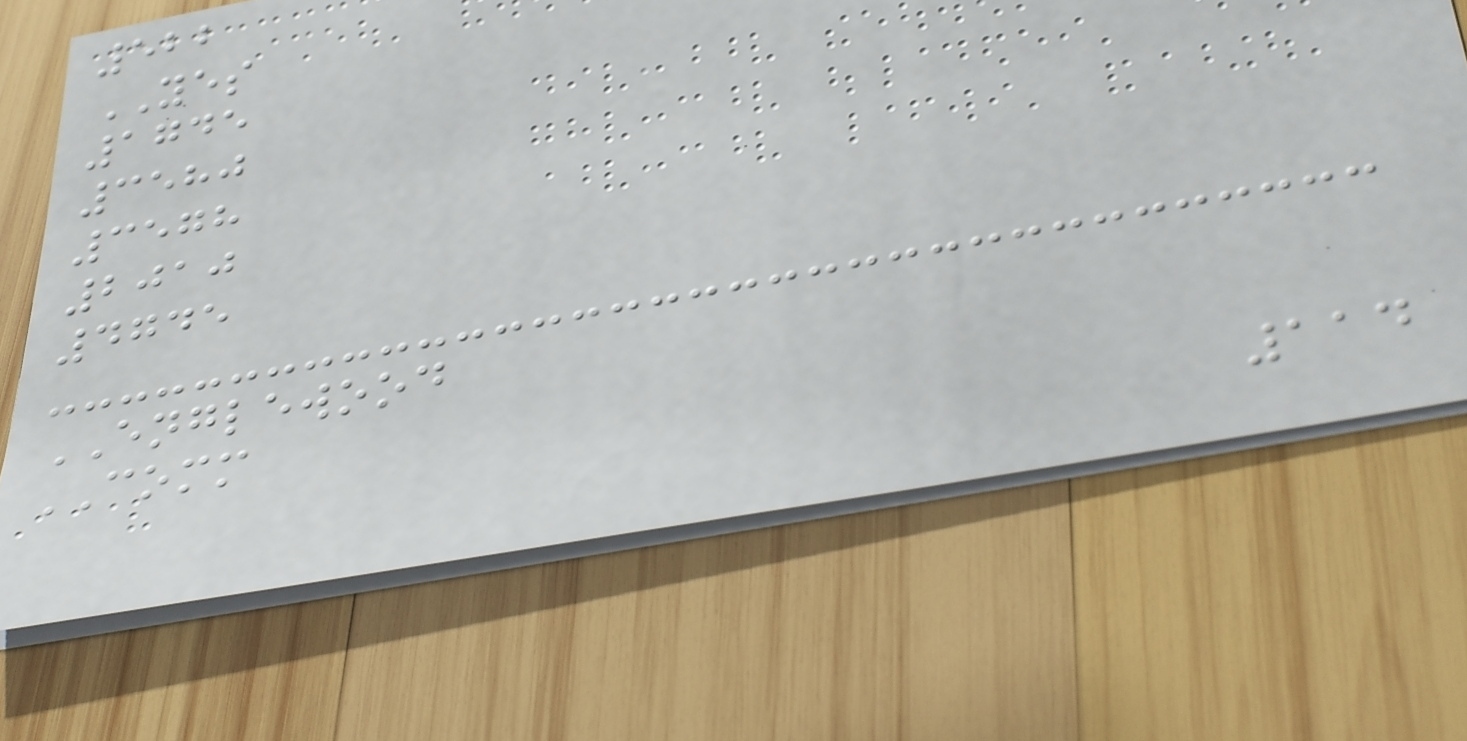522
YES
1745
3580
3578
2010
4745
ENGLEWOOD
COMM
114
